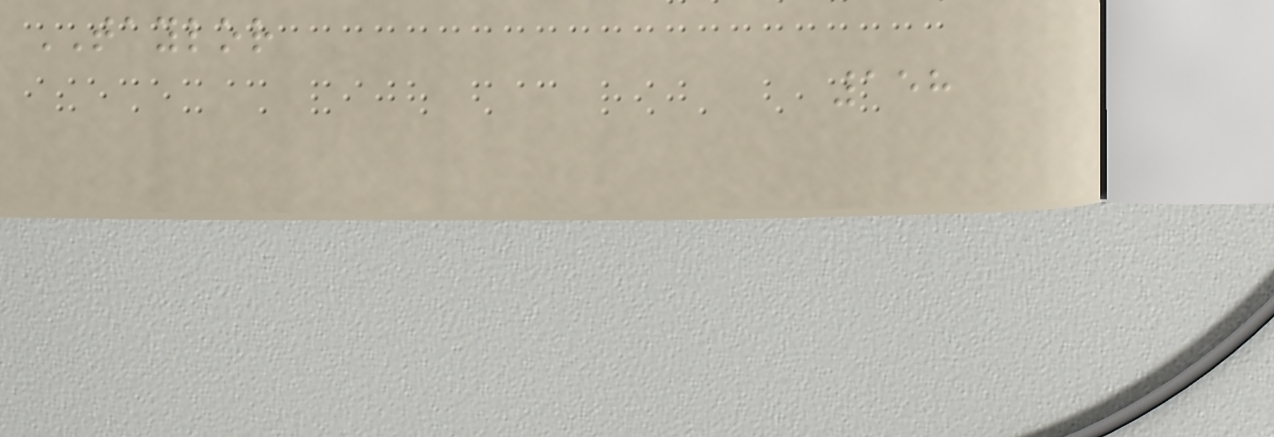TAYLOR
158
